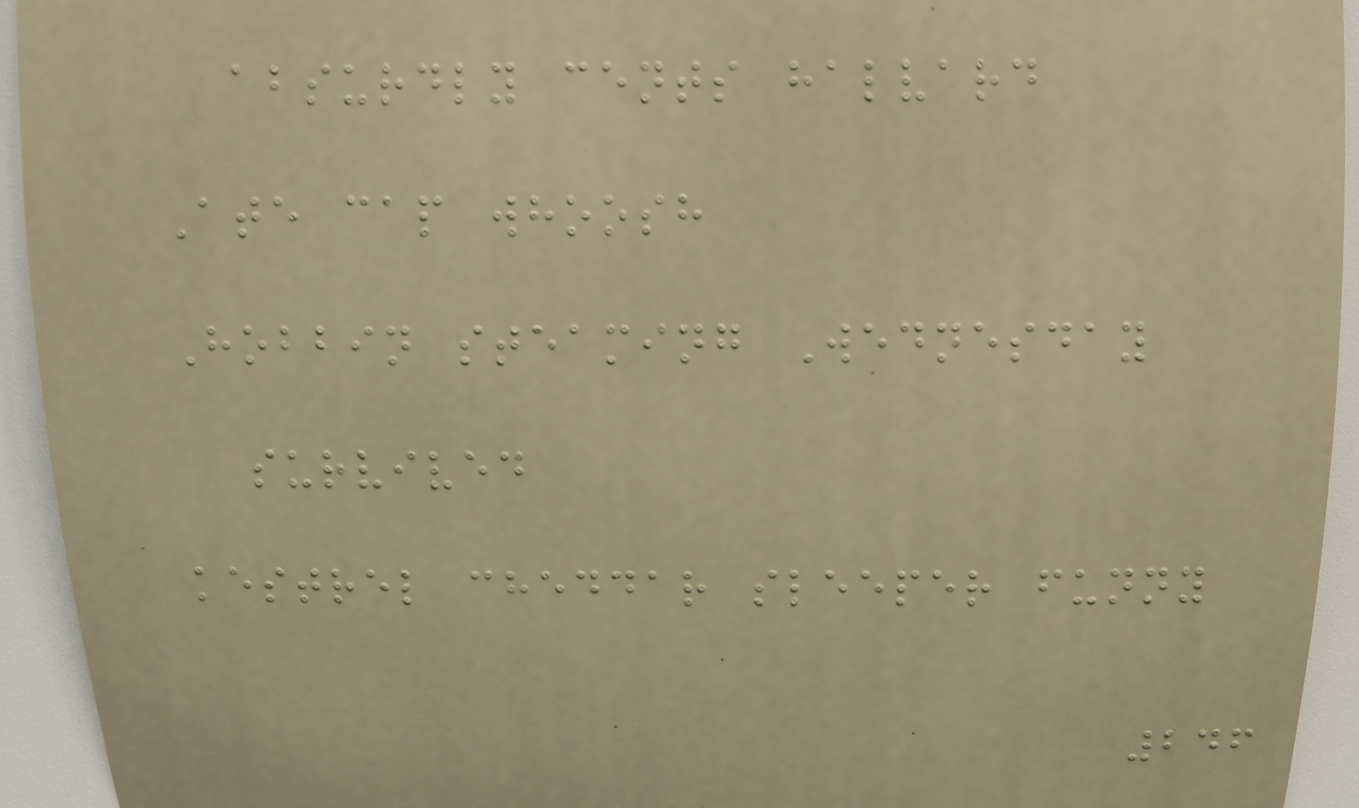absurdly cents halvard
Ate cap whoosh
Hobbin steaming Wednesday
survived
kestrel cheddar sleeper funny
246
